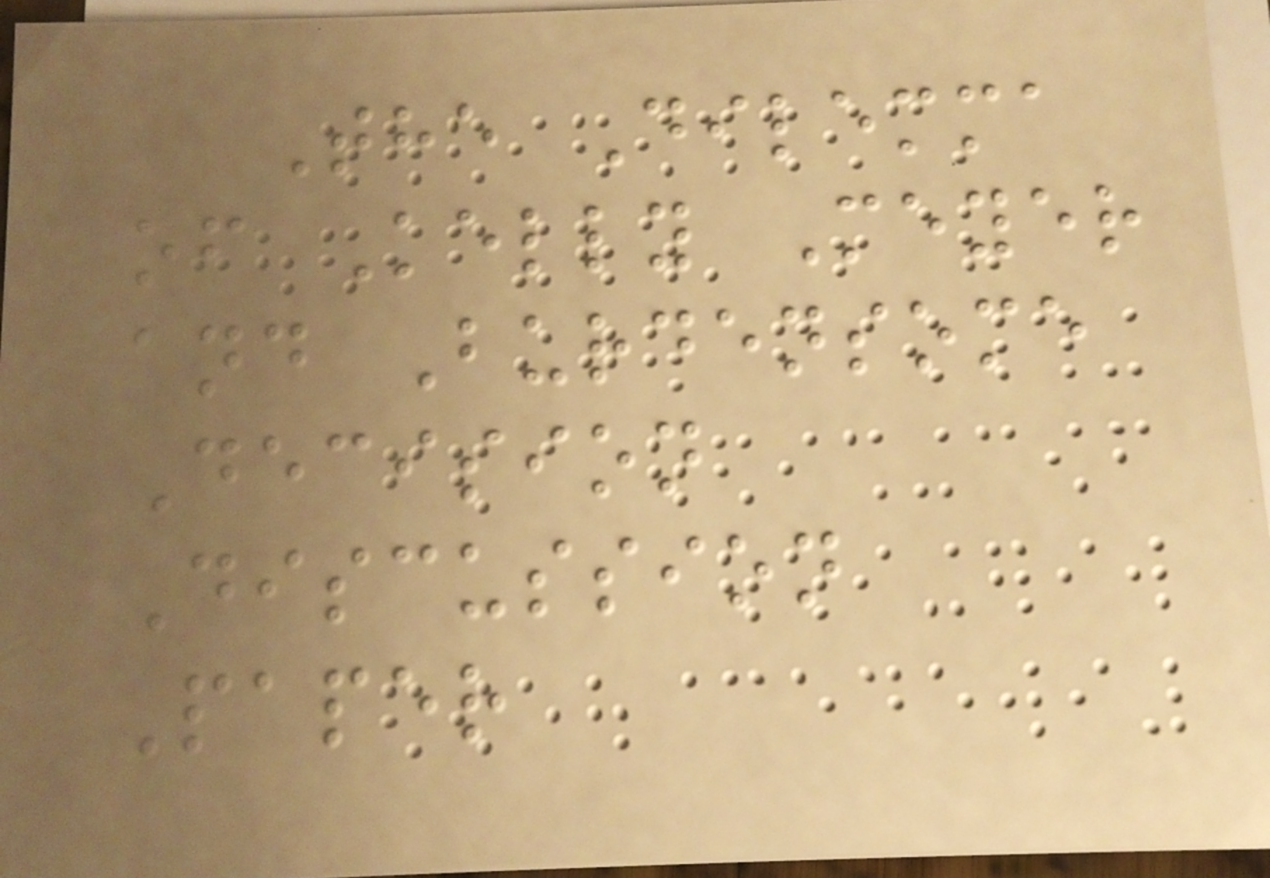The Dilemma
of Kelly Meyer
and Burdensome
Decision
Discussion
Paper
